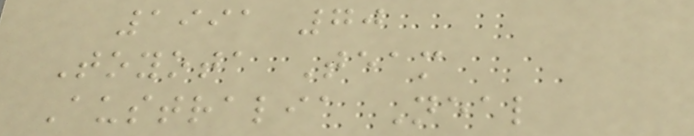1991 70
Toyota Team
Australia Neal
